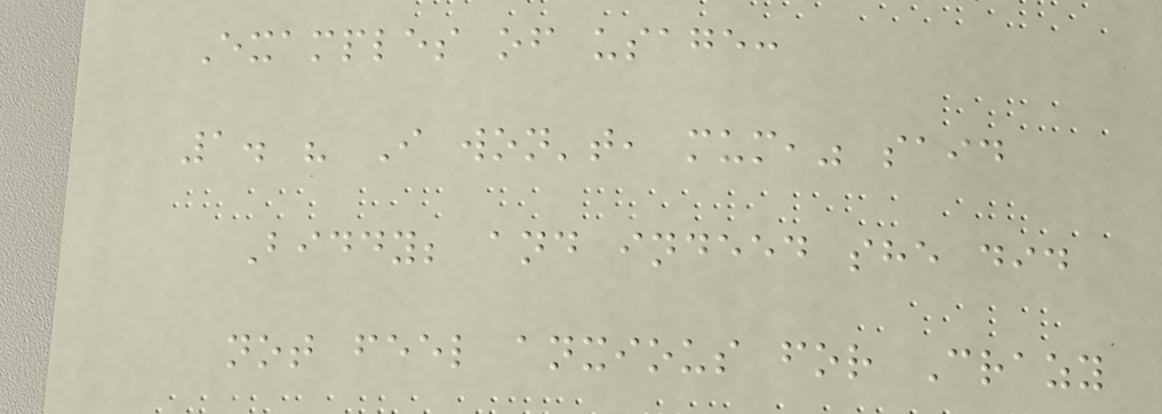Examples of usage:
1. " I won't, mum," said
Biddy; and indeed she did
not feel anxious for Crazy
